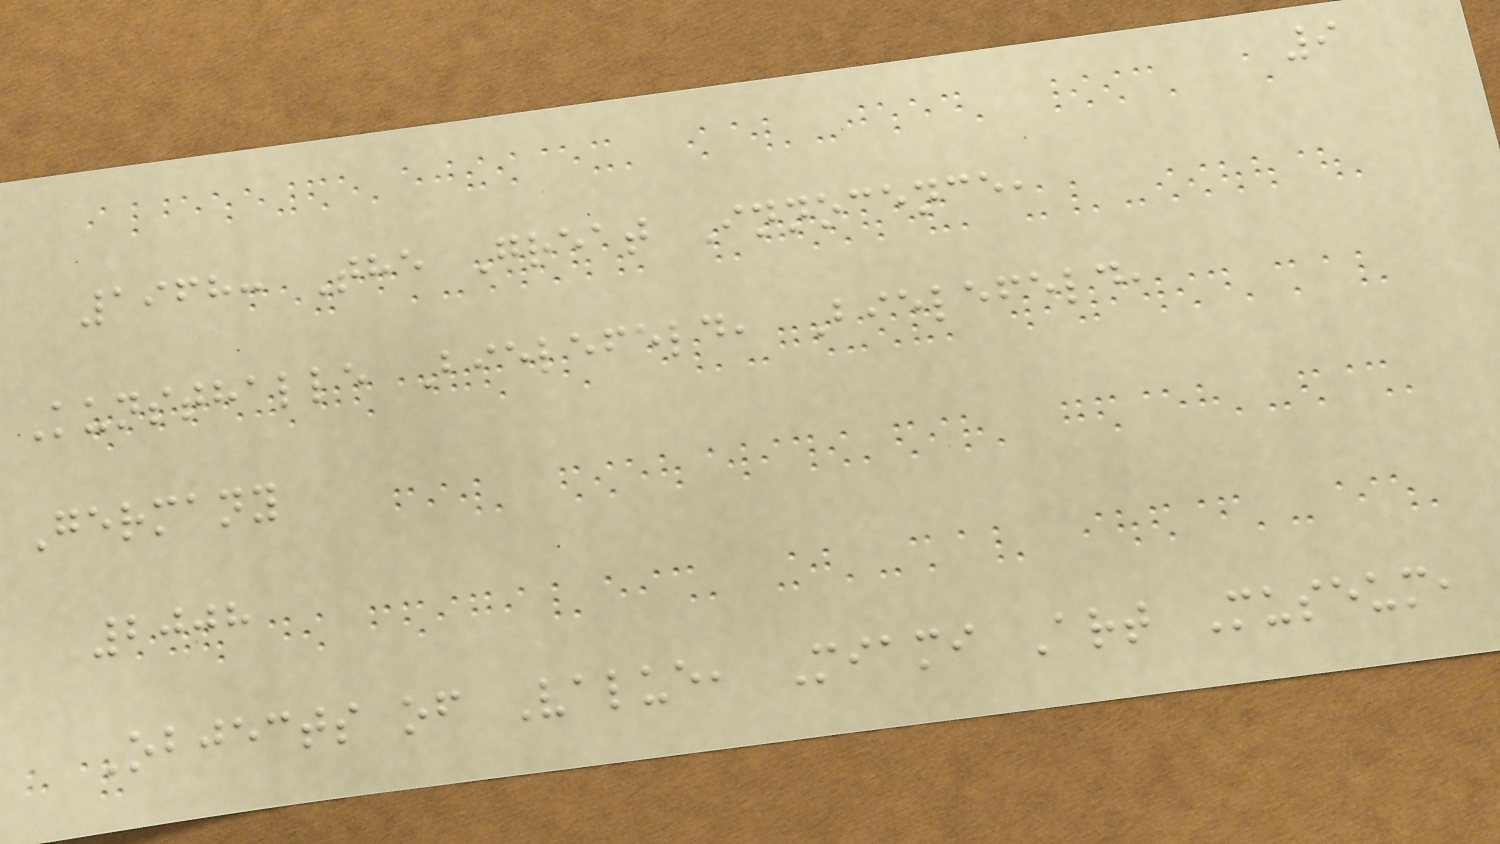9
1968: The Great Innocence,
Kunsthalle Bielefeld, Bielefeld,
Germany
2008
Objects of Value, Miami Art Museum,
